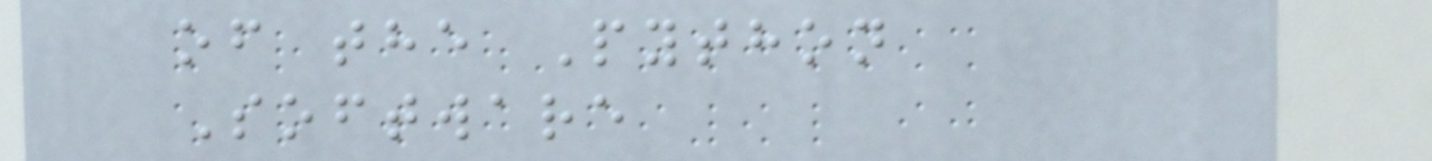of the Python
Software
